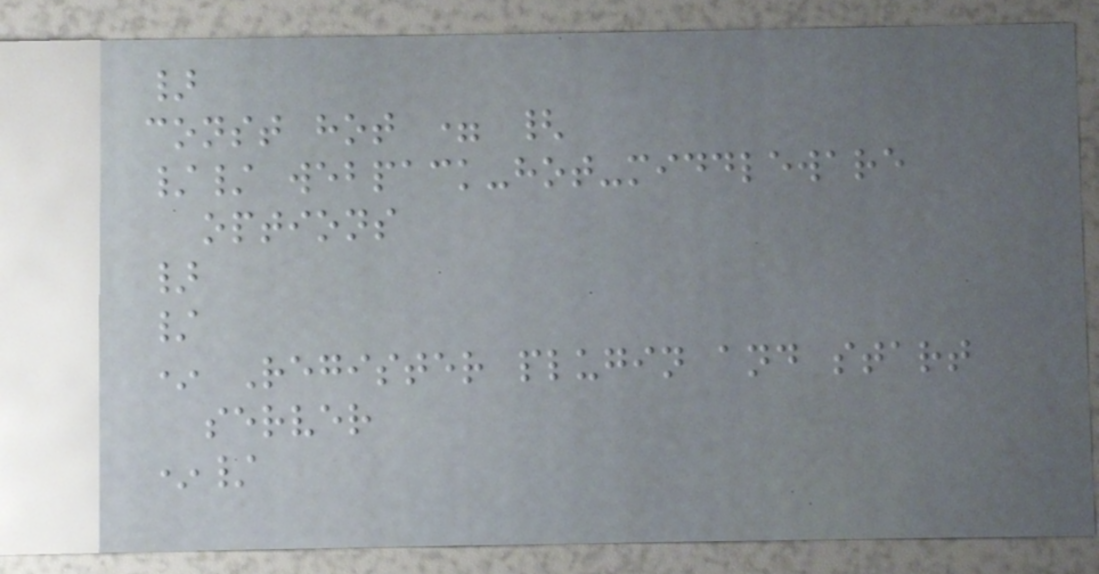}
const hot = {
// webpack-hot-middleware
options
}
/
* Register plugin and start
server
*/
